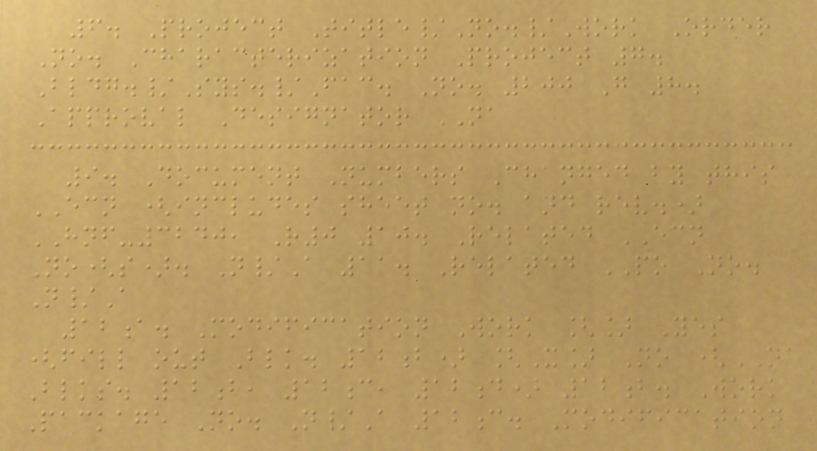6. Project Title/No./Work Order
No. Characterization Project 7.
Bldg./Sys./Fac. No. 200 G 8.
Approval Designator NA
9. Document Numbers Changed by this
ECN (includes sheet no. and rev.)
HNF-3240, R0 10. Related ECN
No(s). N/A 11. Related PO No.
N/A
12a. Modification Work [] Yes
(fill out Blk. 12b) [X] No (NA
Blks. 12b, 12c, 12d) 12b. Work
Package No. N/A 12c. Modification
